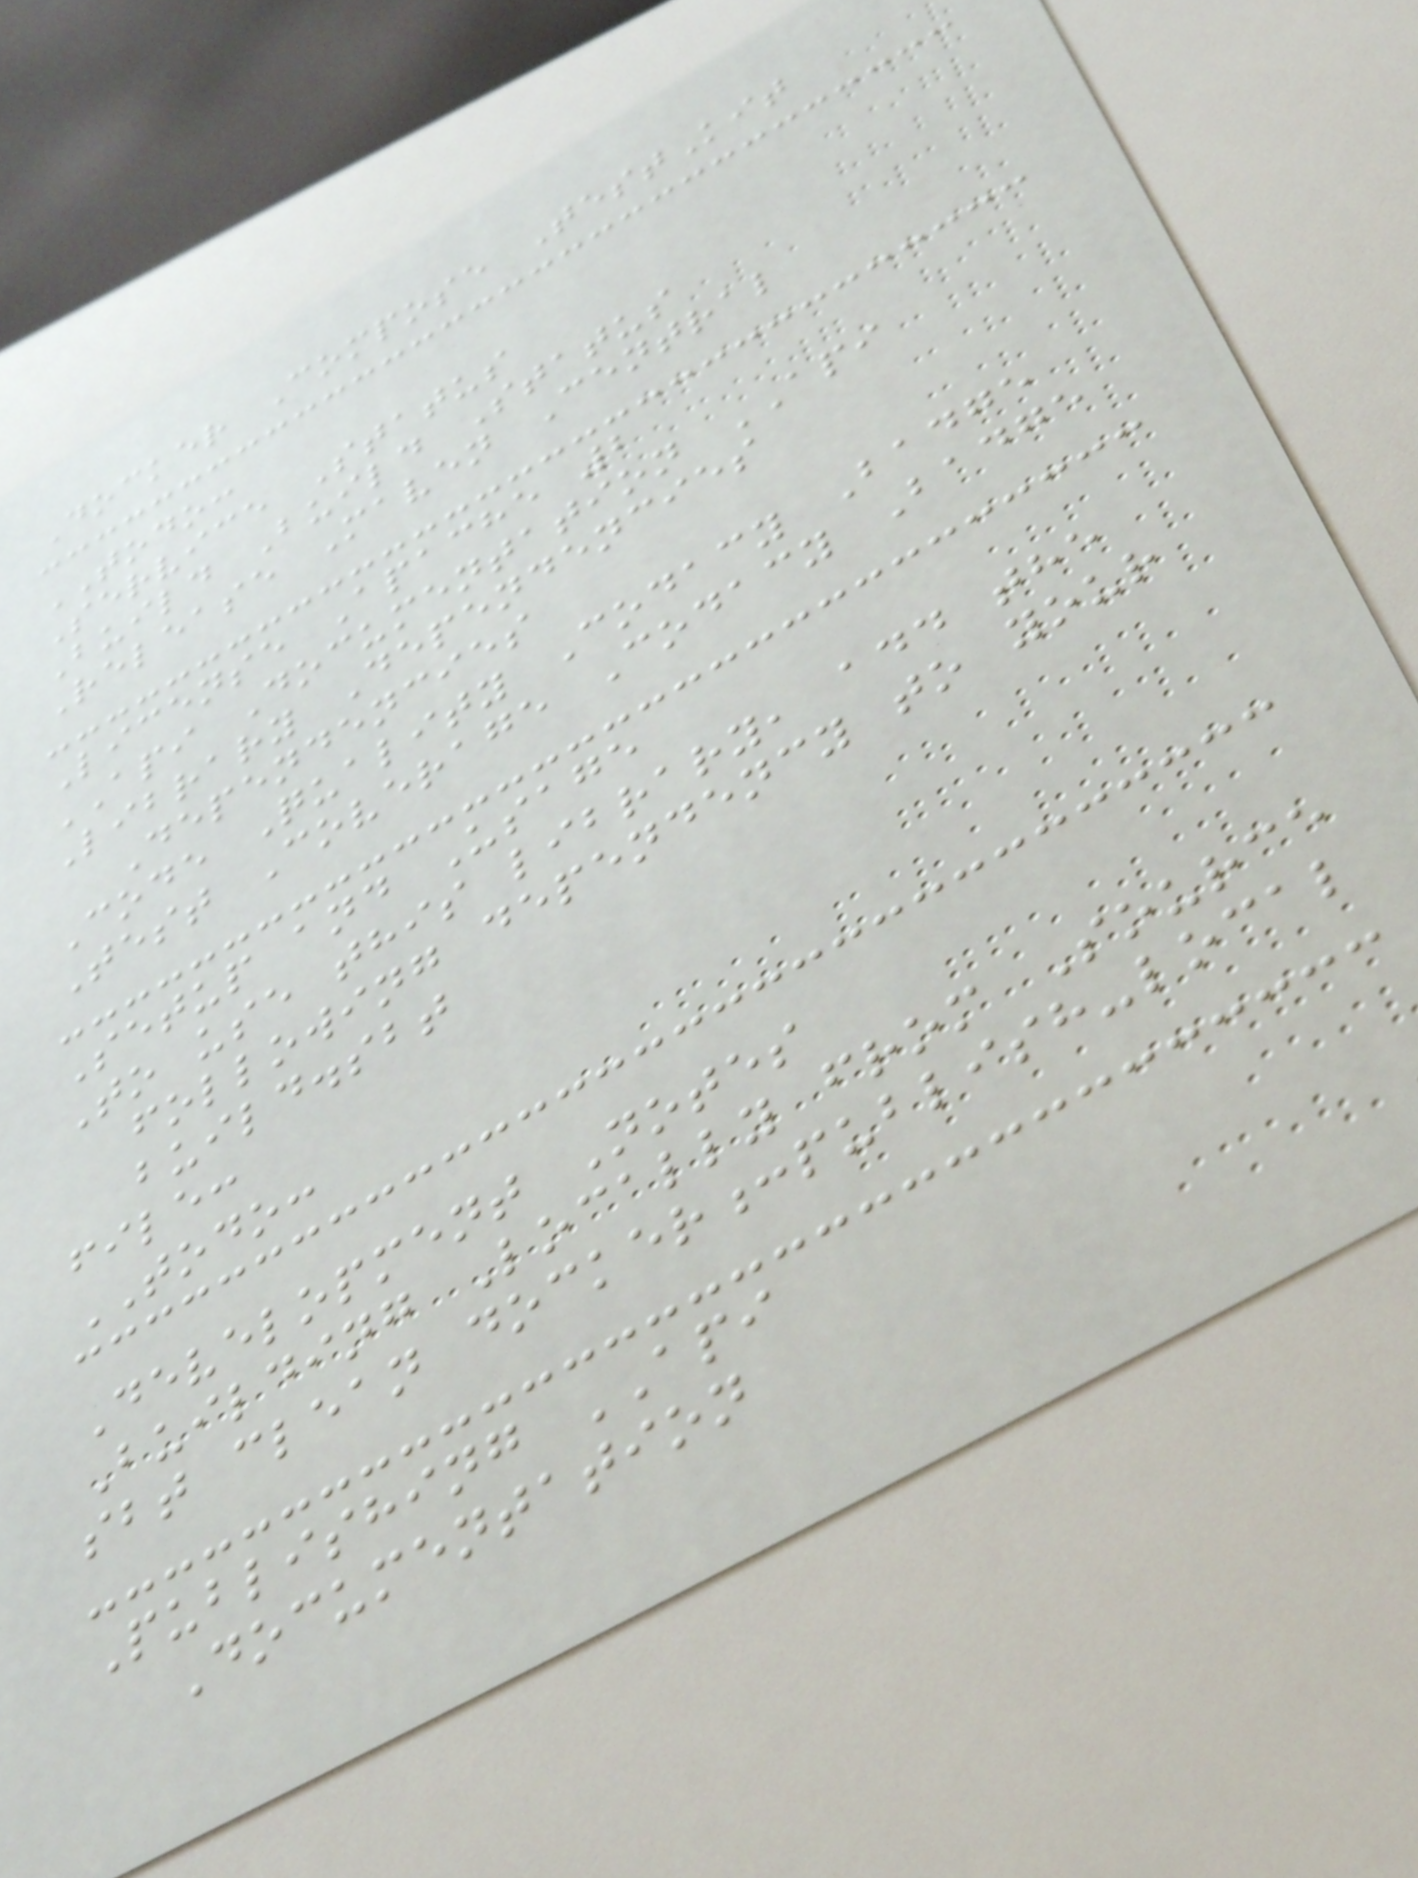Docker Compose TestKit
TODO:
Service Status
Build Build Status
Release Maven Central
License Apache 2
API Documentation API
Library Dependencies
Dependencies
Code Quality Codacy Badge
Test Coverage Codacy Badge
Setup and Usage
To use this library, add the
following dependency to your
build.sbt
file:
TODO:
Development Notes
Building Locally from Source
sbt clean docker:publish-local
Publishing API
Documentation
